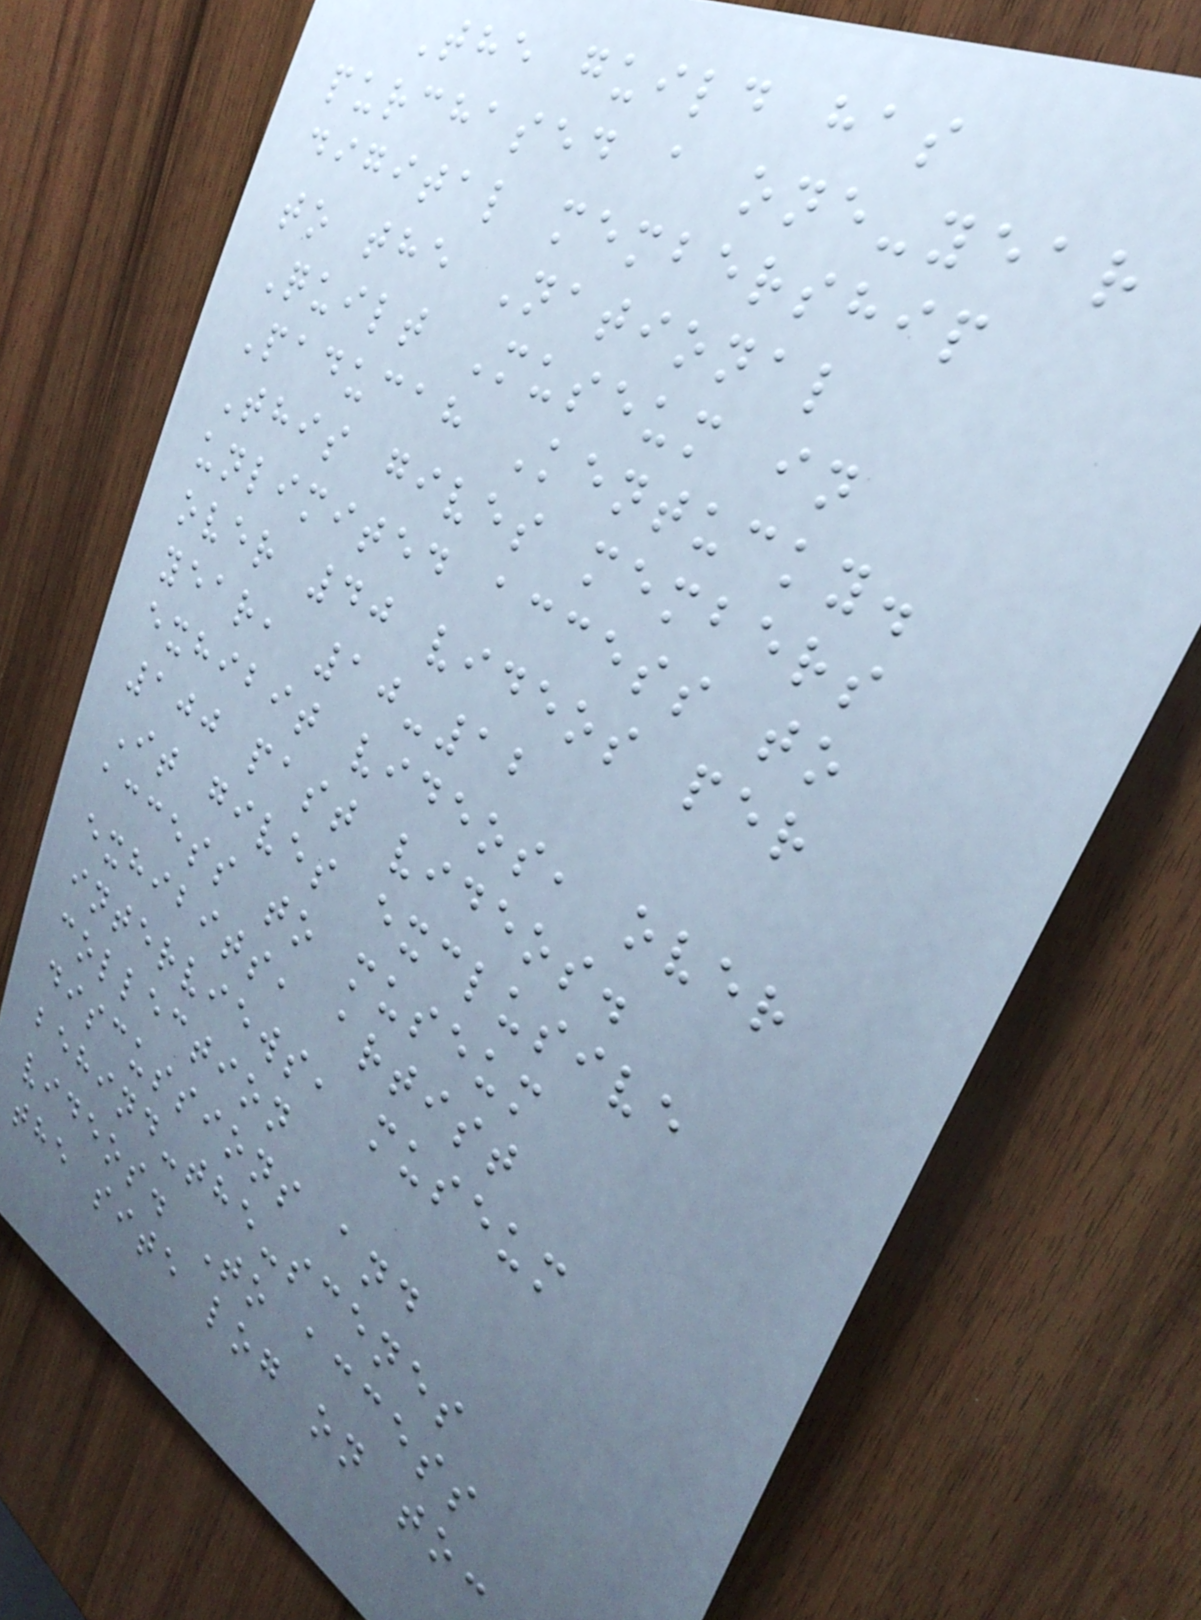The guild has
purchased a one-year
digital membership
to the National
Quilt Museum in
Paducah Kentucky.
This gives members
unlimited access to
over 40 videos per
year, 10-12
exhibit videos, over
100 past videos.
It gives exclusive
access to museum
exhibits, artist
interviews, museum
collection
discussions and
behind-the-scenes
videos. To access
the site log on to:
